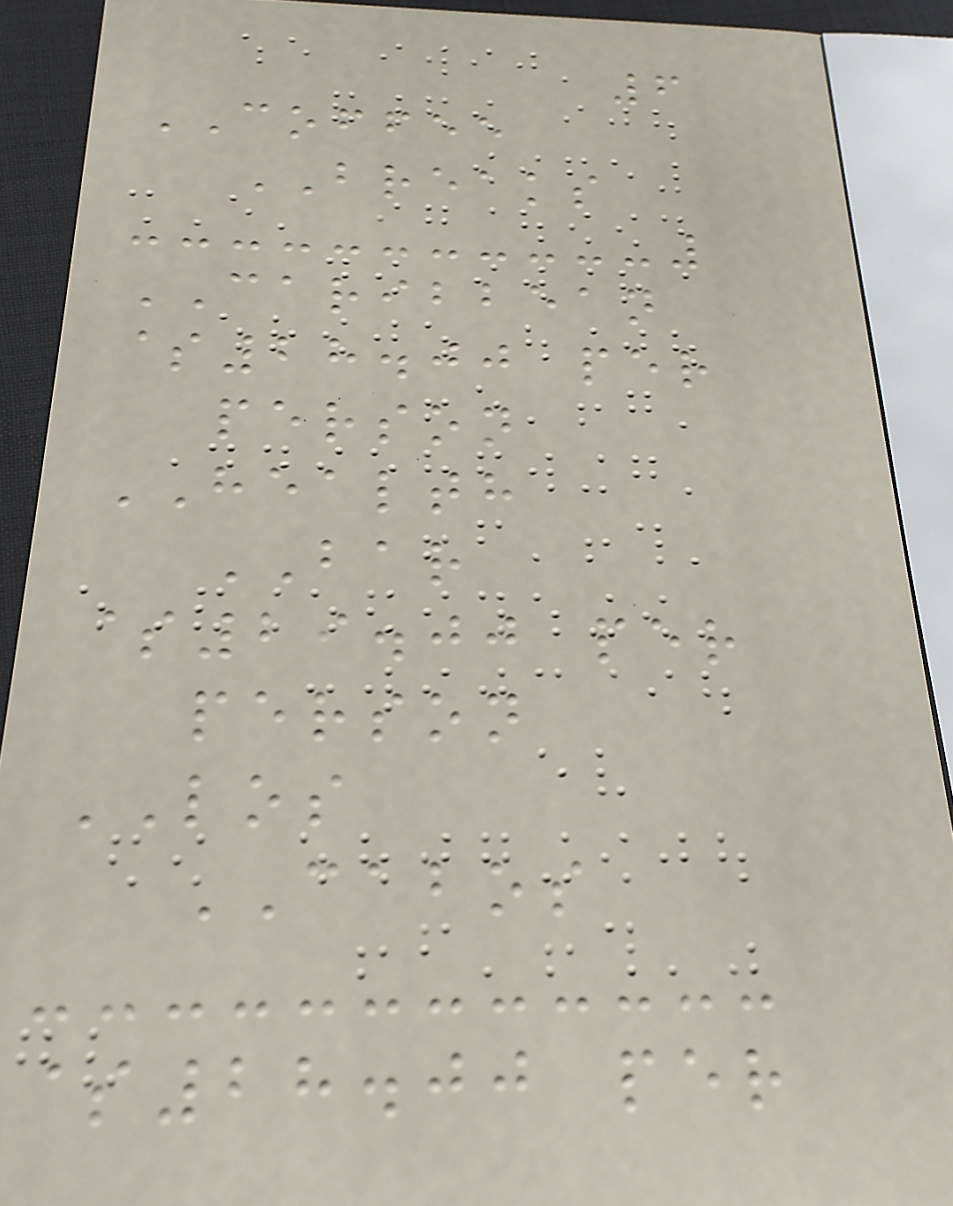6
COFFEE
BREAKS
CARIBBEAN
$28.00 per
person
HEALTH
BAR
$29.00 per
person
LOS
CABOS
$28.00 per
